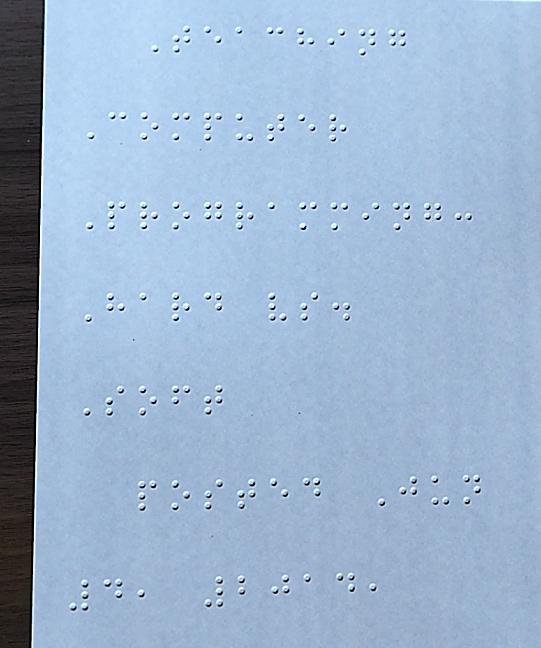Teaching
Computer
Programming:
Hard vs.
Soft
posted Jun
4, 2014,
